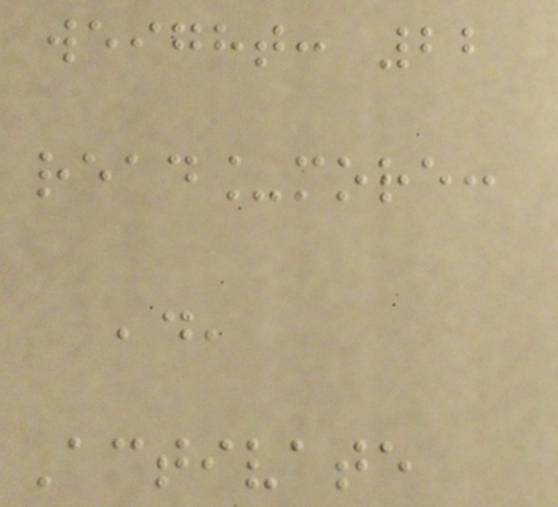weight: 22
read_more:
'.'
Activate
